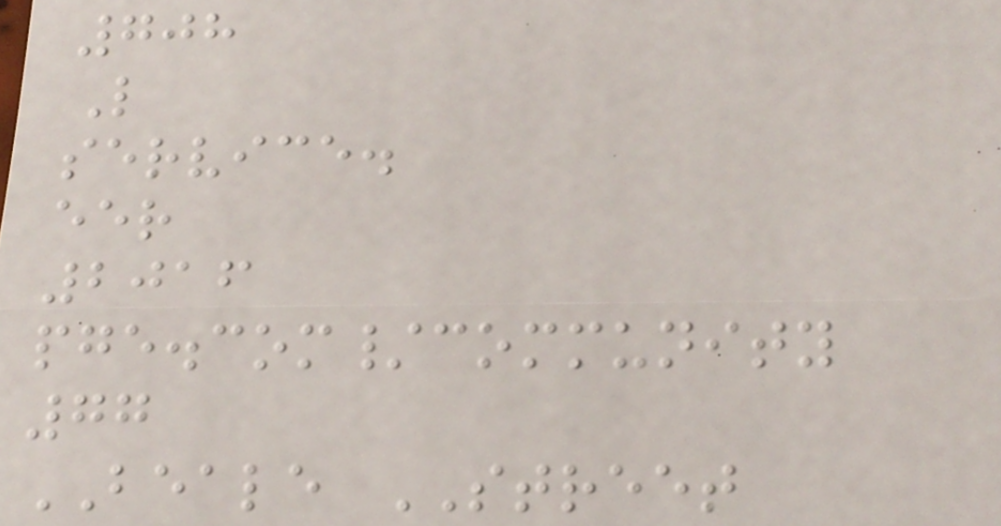708
L
service.
eer
2016
pge.com/community
77
BEALE STREET
